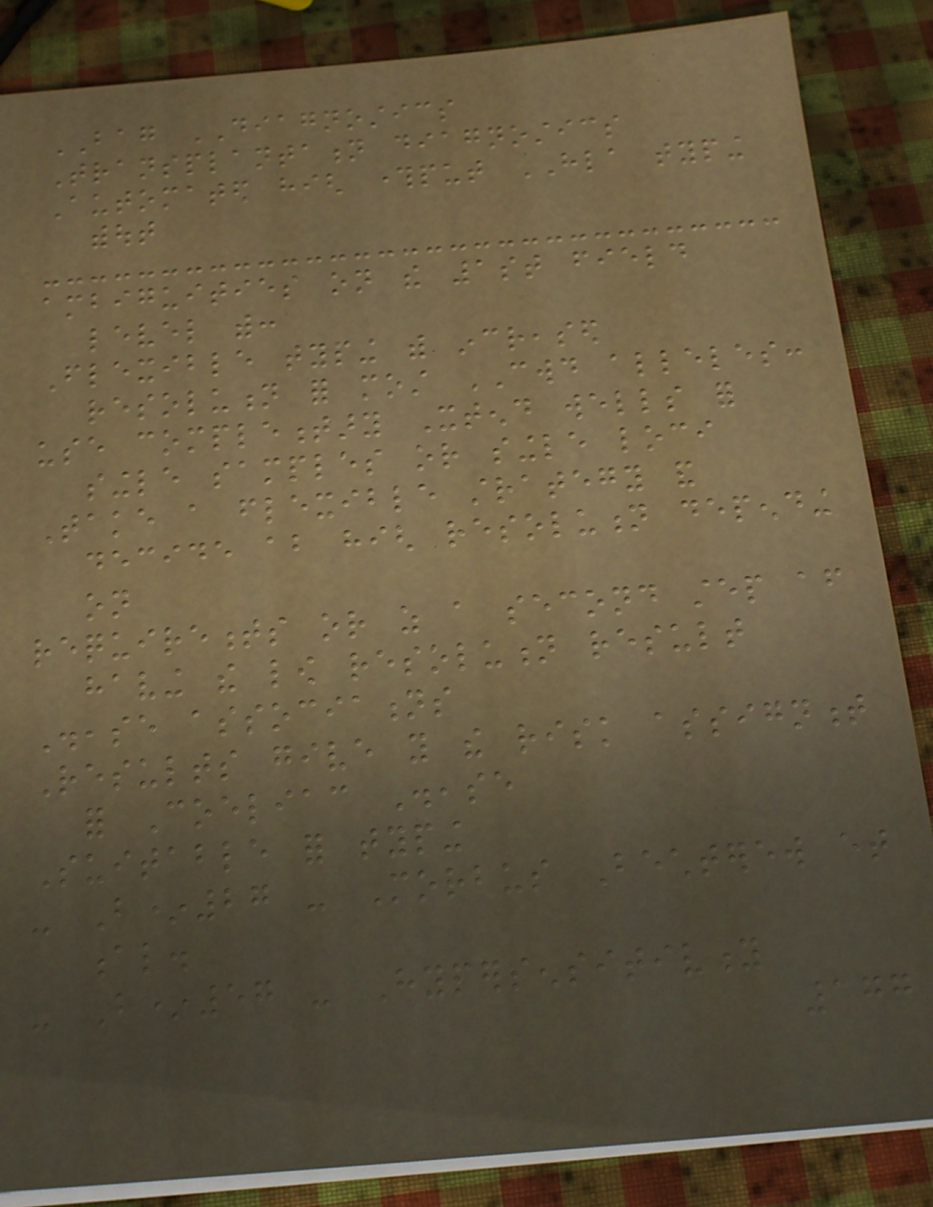BAG DIAGNOSTICS
Transplantation diagnostics
Automated high throughput HLA typing
without
ambiguities on the 1st field
level with:
Flexible typing with increased
resolution for most CWD alleles:
use complementary Xtend wells for
single samples or single loci
Take a flexible strategy and
decide about high resolution depending
on
requirements or as a second step after
having the low resolution result
Disease associations
Results give you the risk assignment
for Coeliac Disease
Suitable for typing
- B*27 - Morbus Bechterew et
al.
- B*57 - Hypersensitivity
177
